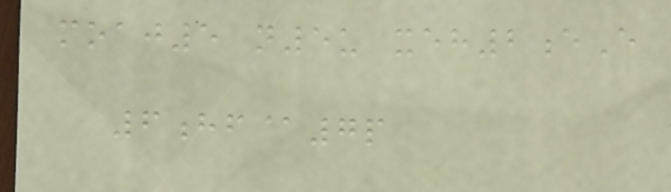moaj5 n5u xeh2eE
6hf@7p
